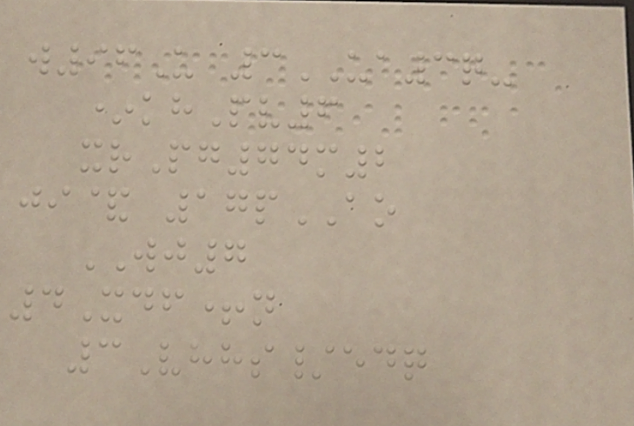w96U 3UA3q-
*khPv6
xrPg74m2
ji& 17pAO
WJ7
4Xdf+n
3Vhhs/edq
